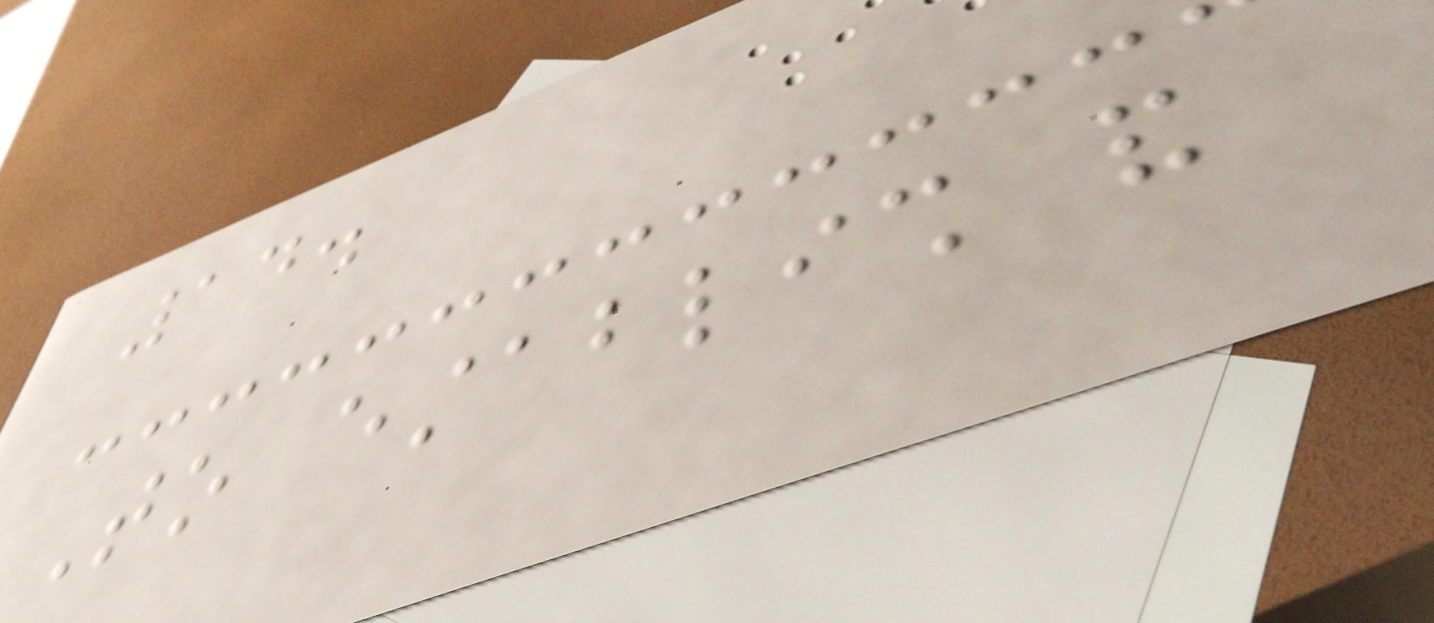14.
To establish and
